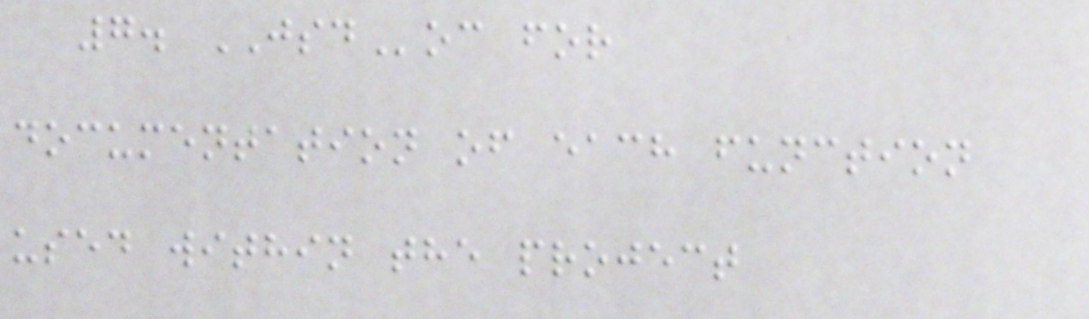7. JSDoc for
documentation of each function
used within the project
